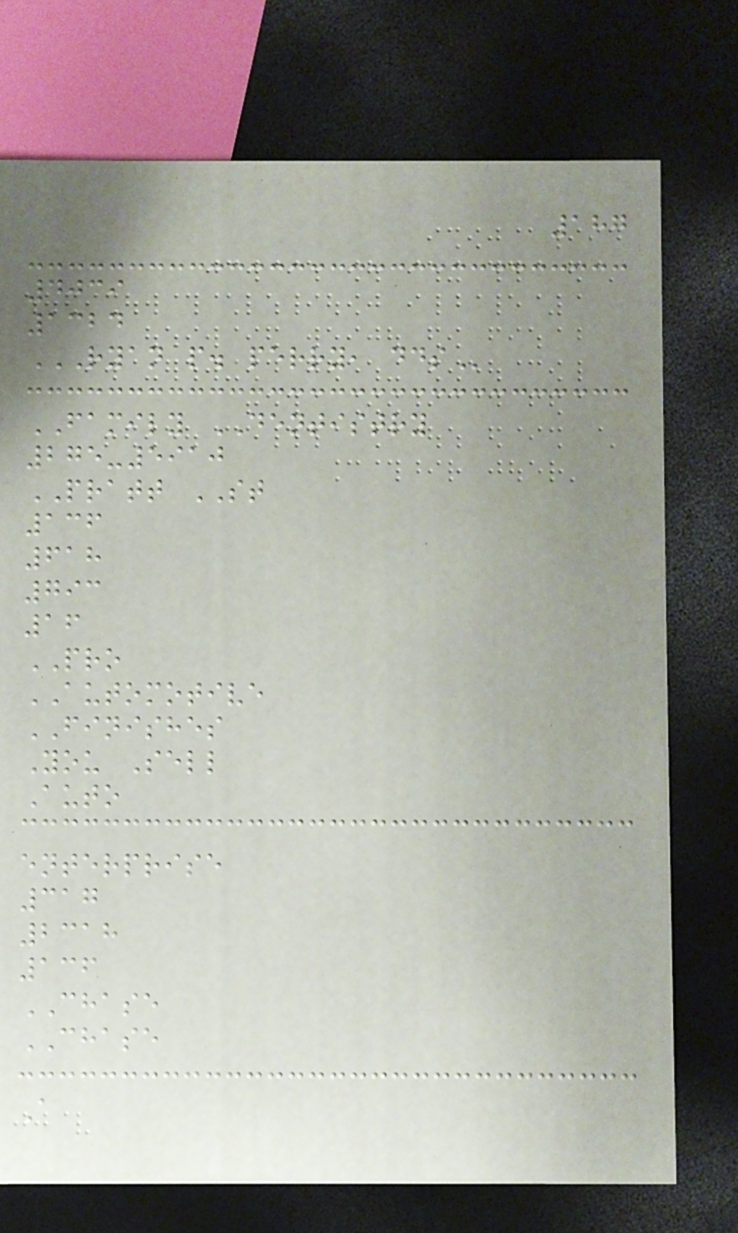187
4039
1324
RYAN P. PERRY, DDS
FAMILY DENTISTRY
275-5910
PRATT ST
136
618
793
16
PRO
AUTOMOTIVE
FINISHES
You Sell
Auto
enterprise
317
2318
136
CHASE
CHASE
A
